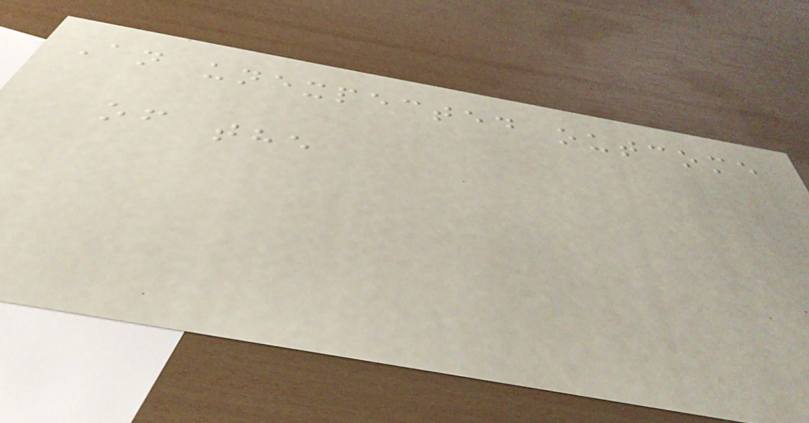An unexpected outcome
of the
